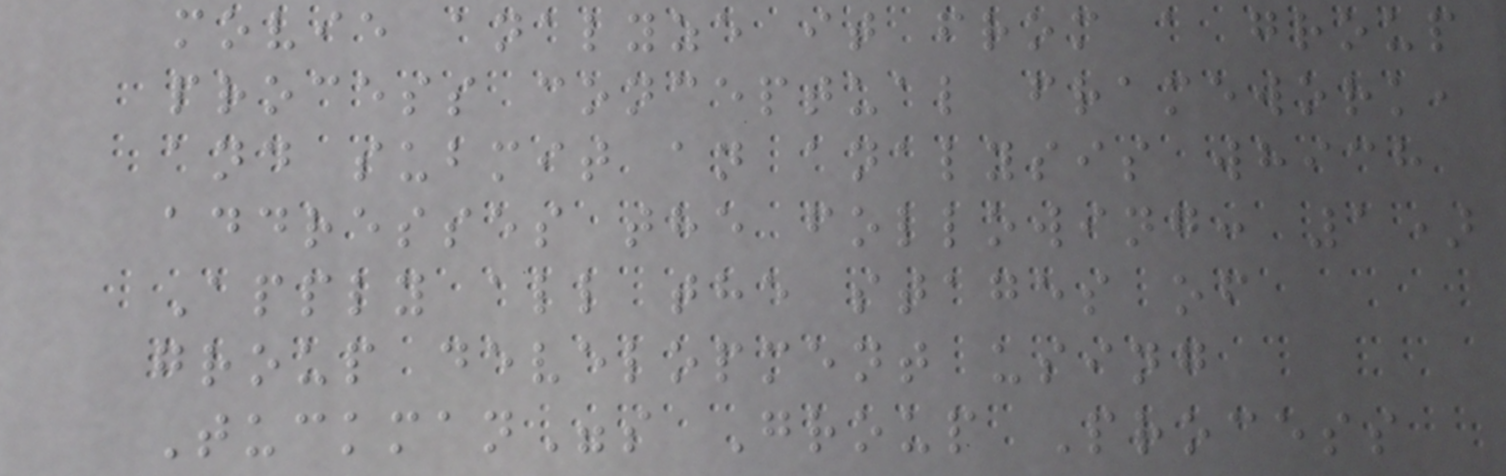movie analyze it from a group
process conceptual framework,
and submit an analysis which
addresses the following: 1)
Apply all the stages of
group development using
Tuckman"s Group Process
